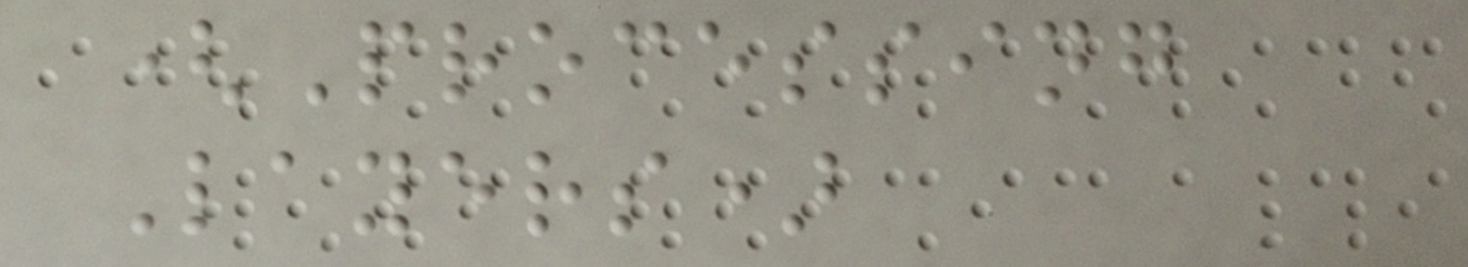(Processing
Layers)
